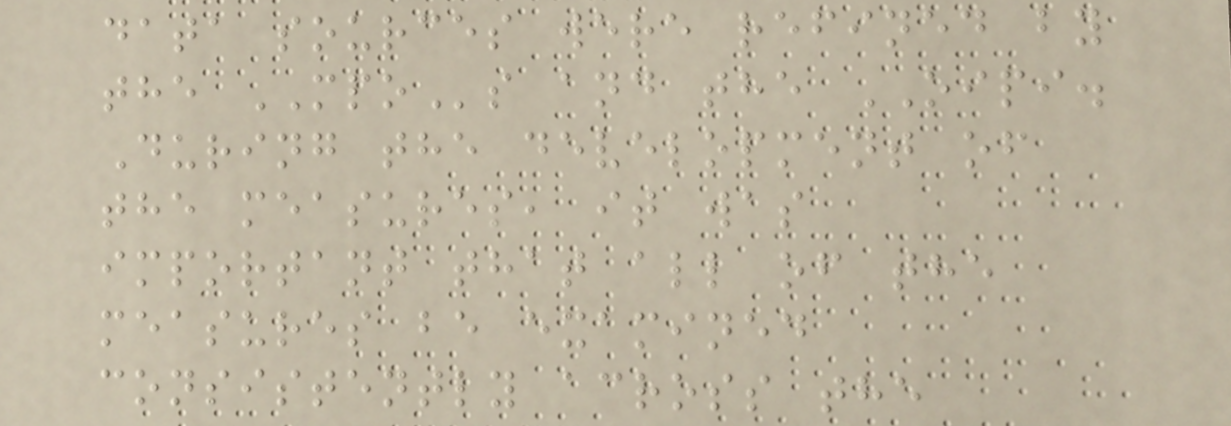data sources were refined by
the MPOs and the OIPI.
During the development of
the measures, it was
important that all of the
measures be examined
consistently across the
